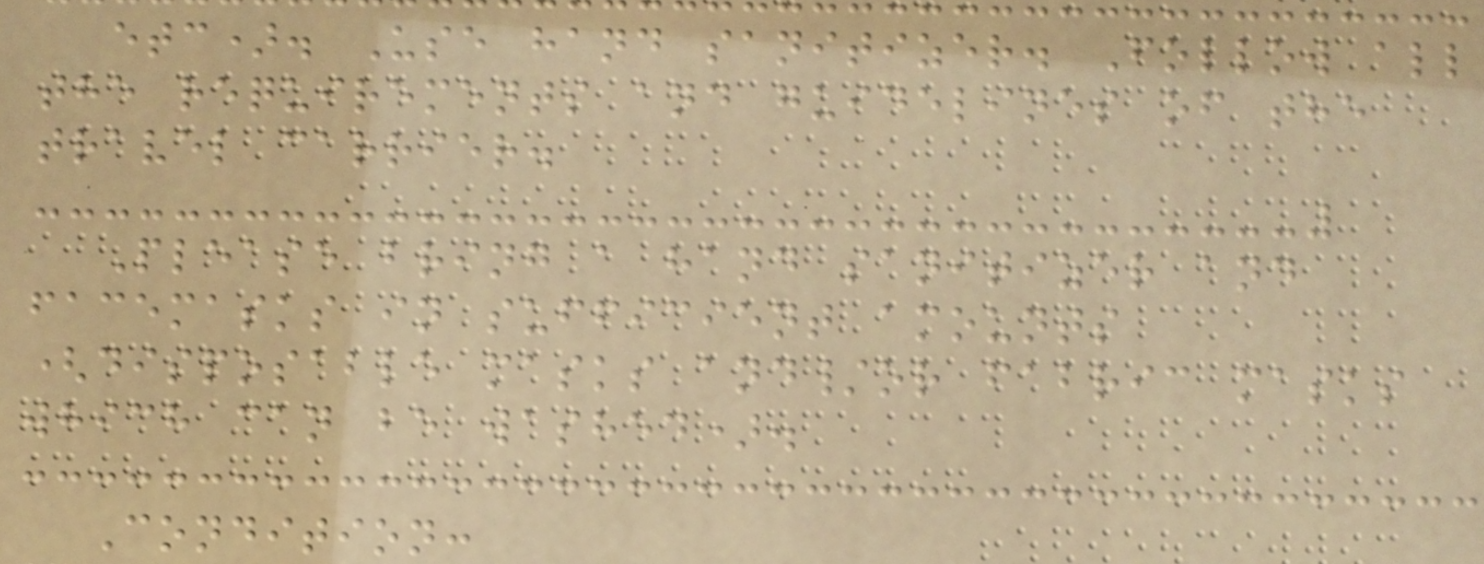etc). Use hand sanitizer. Follow all
the requirements and guidelines of the
travel carrier.
Please bring a hand sanitizer and
facemasks in sufficient amounts
(disposable masks and/or fabric masks
which can be washed).
Condition:
